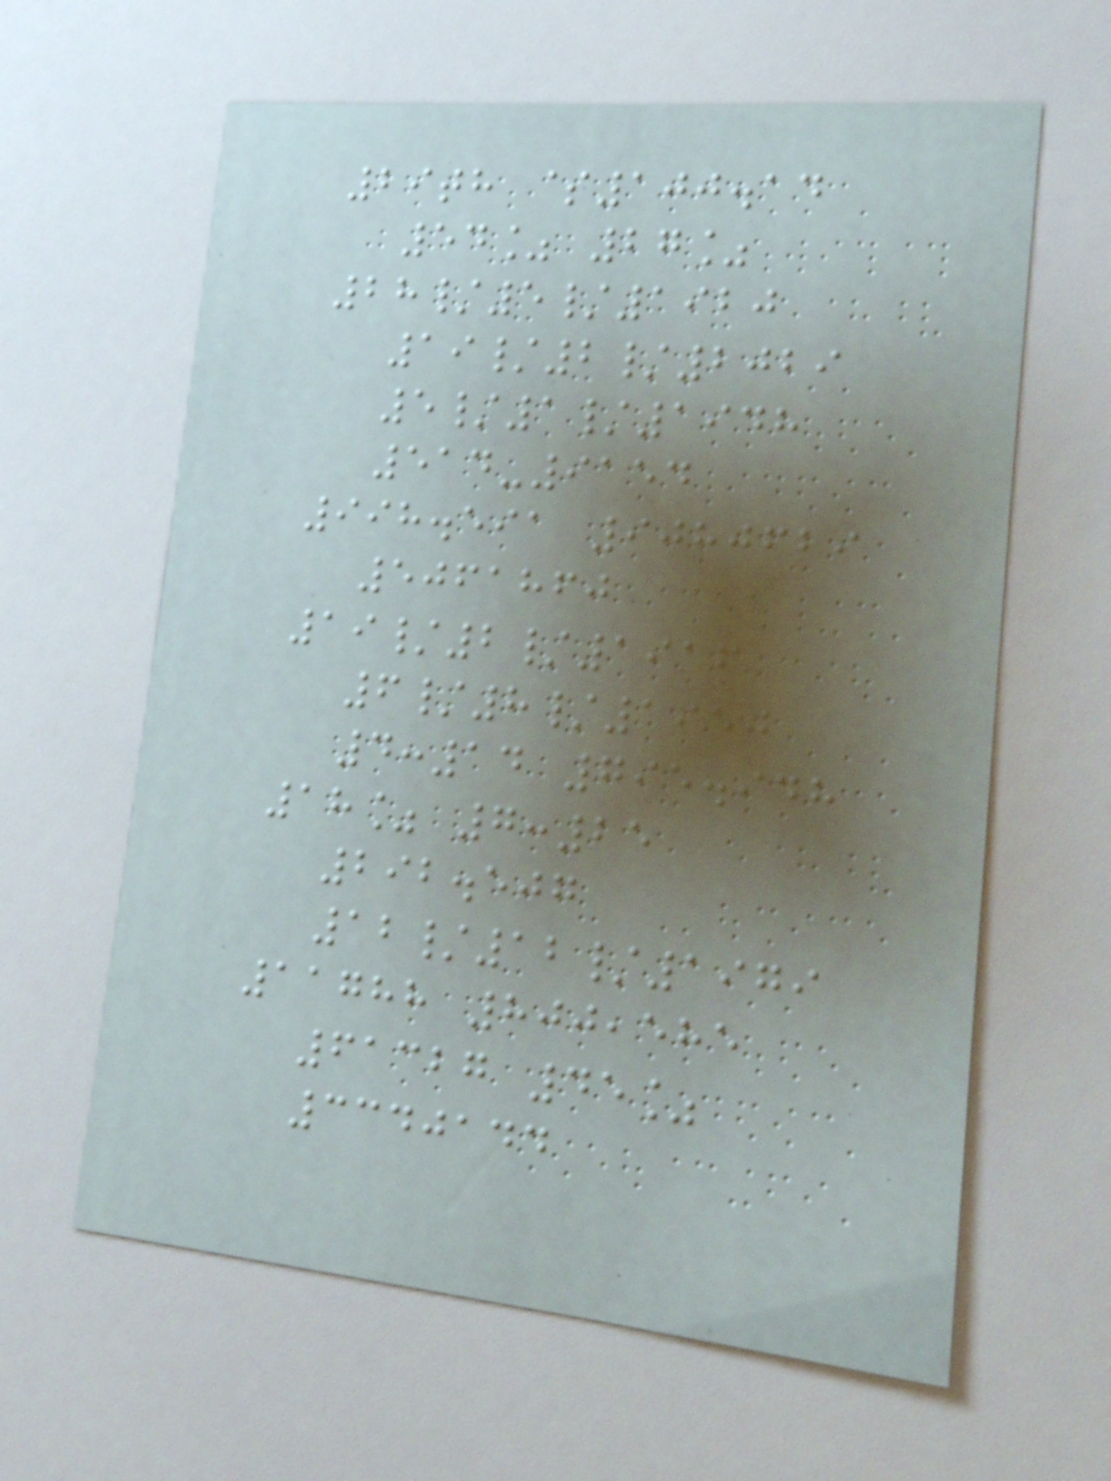29th $100.14
54% 27%
28/5/1920
19/2/2029
5/1/1948
514-9154
998.591 9080629
5061860
19/2/1916
6/8/1950
4:14 795.948
18% 7:25
292.507
12/12/1979
11788 800,585
61327 45%
3340144
